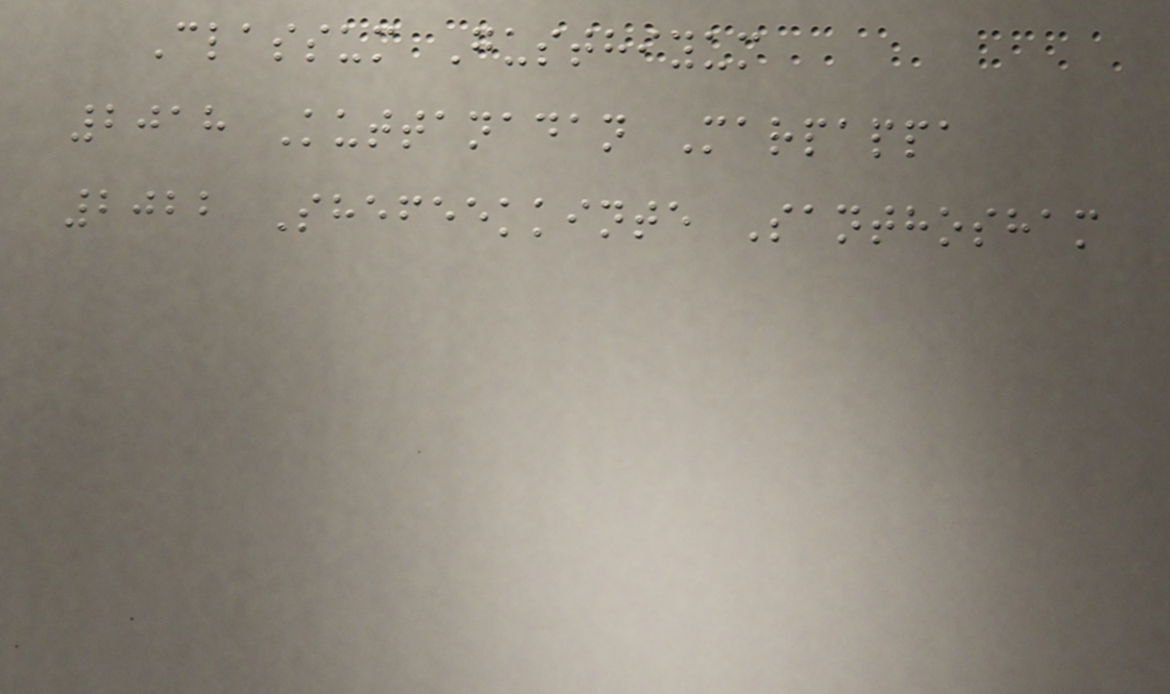Classum Gusthiyum
2018 Kuttanadan Marpappa
2022 Shefeekkinte Santhosham
